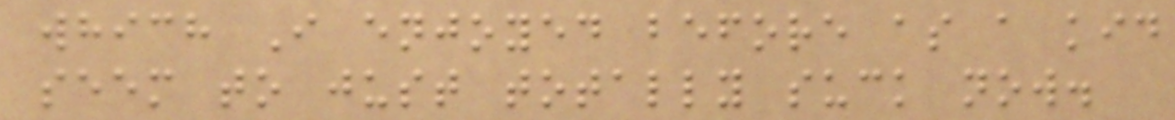which I enjoyed before as a kid
seem to just totally suck now.
